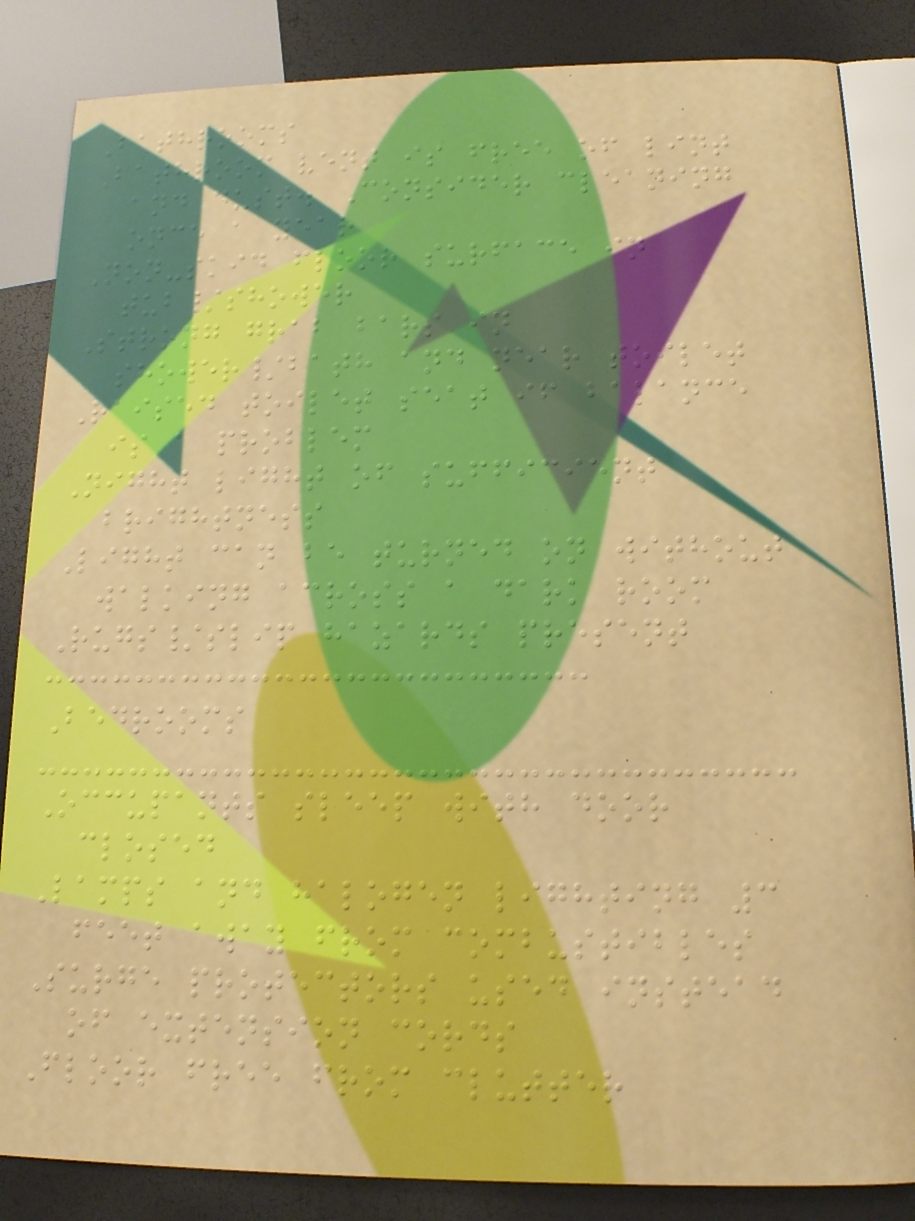Bathrooms
Bathroom vent is free of lint
and dust. Consider cleaning
once a year
Non-skid floor surface in
tub/shower
Strong grab bars in
shower/bath and near toilet
Raised toilet seat if balance
is a problem
Night light of sufficient
brightness
Light can be turned on without
walking across a dark room
Rugs/slip hazards present
Bedrooms
Occupants sleep with door
closed
Lamps and halogen lighting 3
feet away from combustibles
Surge protectors used instead
of extension cords
Floor free from clutter
